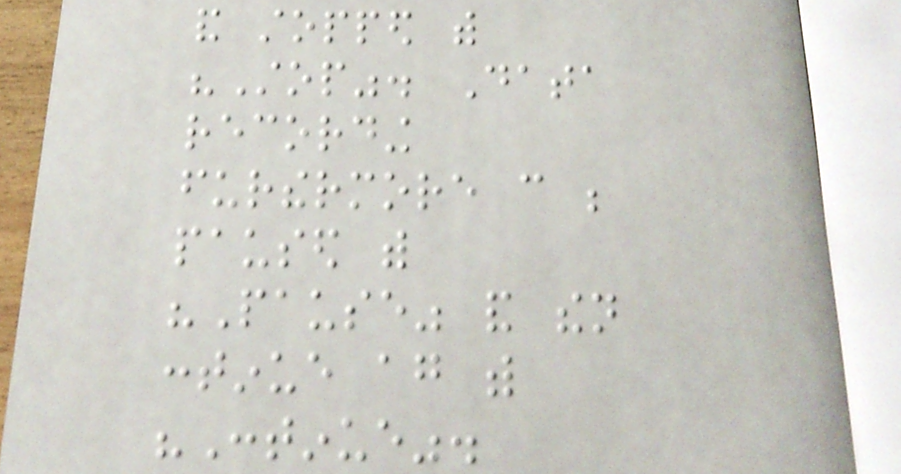and stopped with
"Stop". Data
recording
furthermore can be
paused with
"Pause" and then
continue again with
"Continue".
